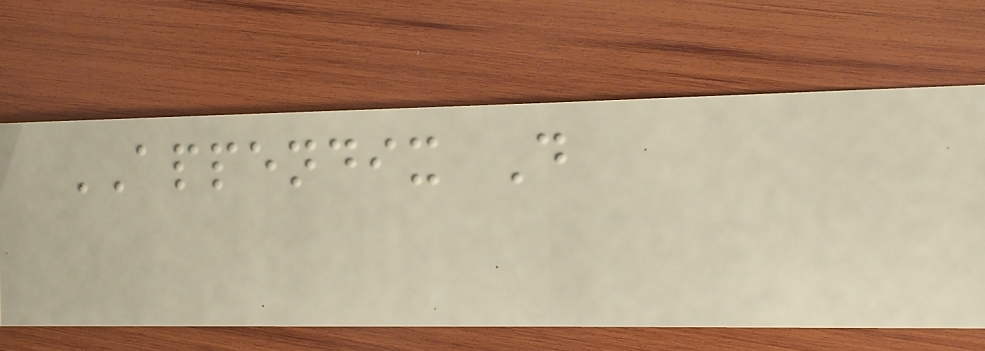APPENDIX D
